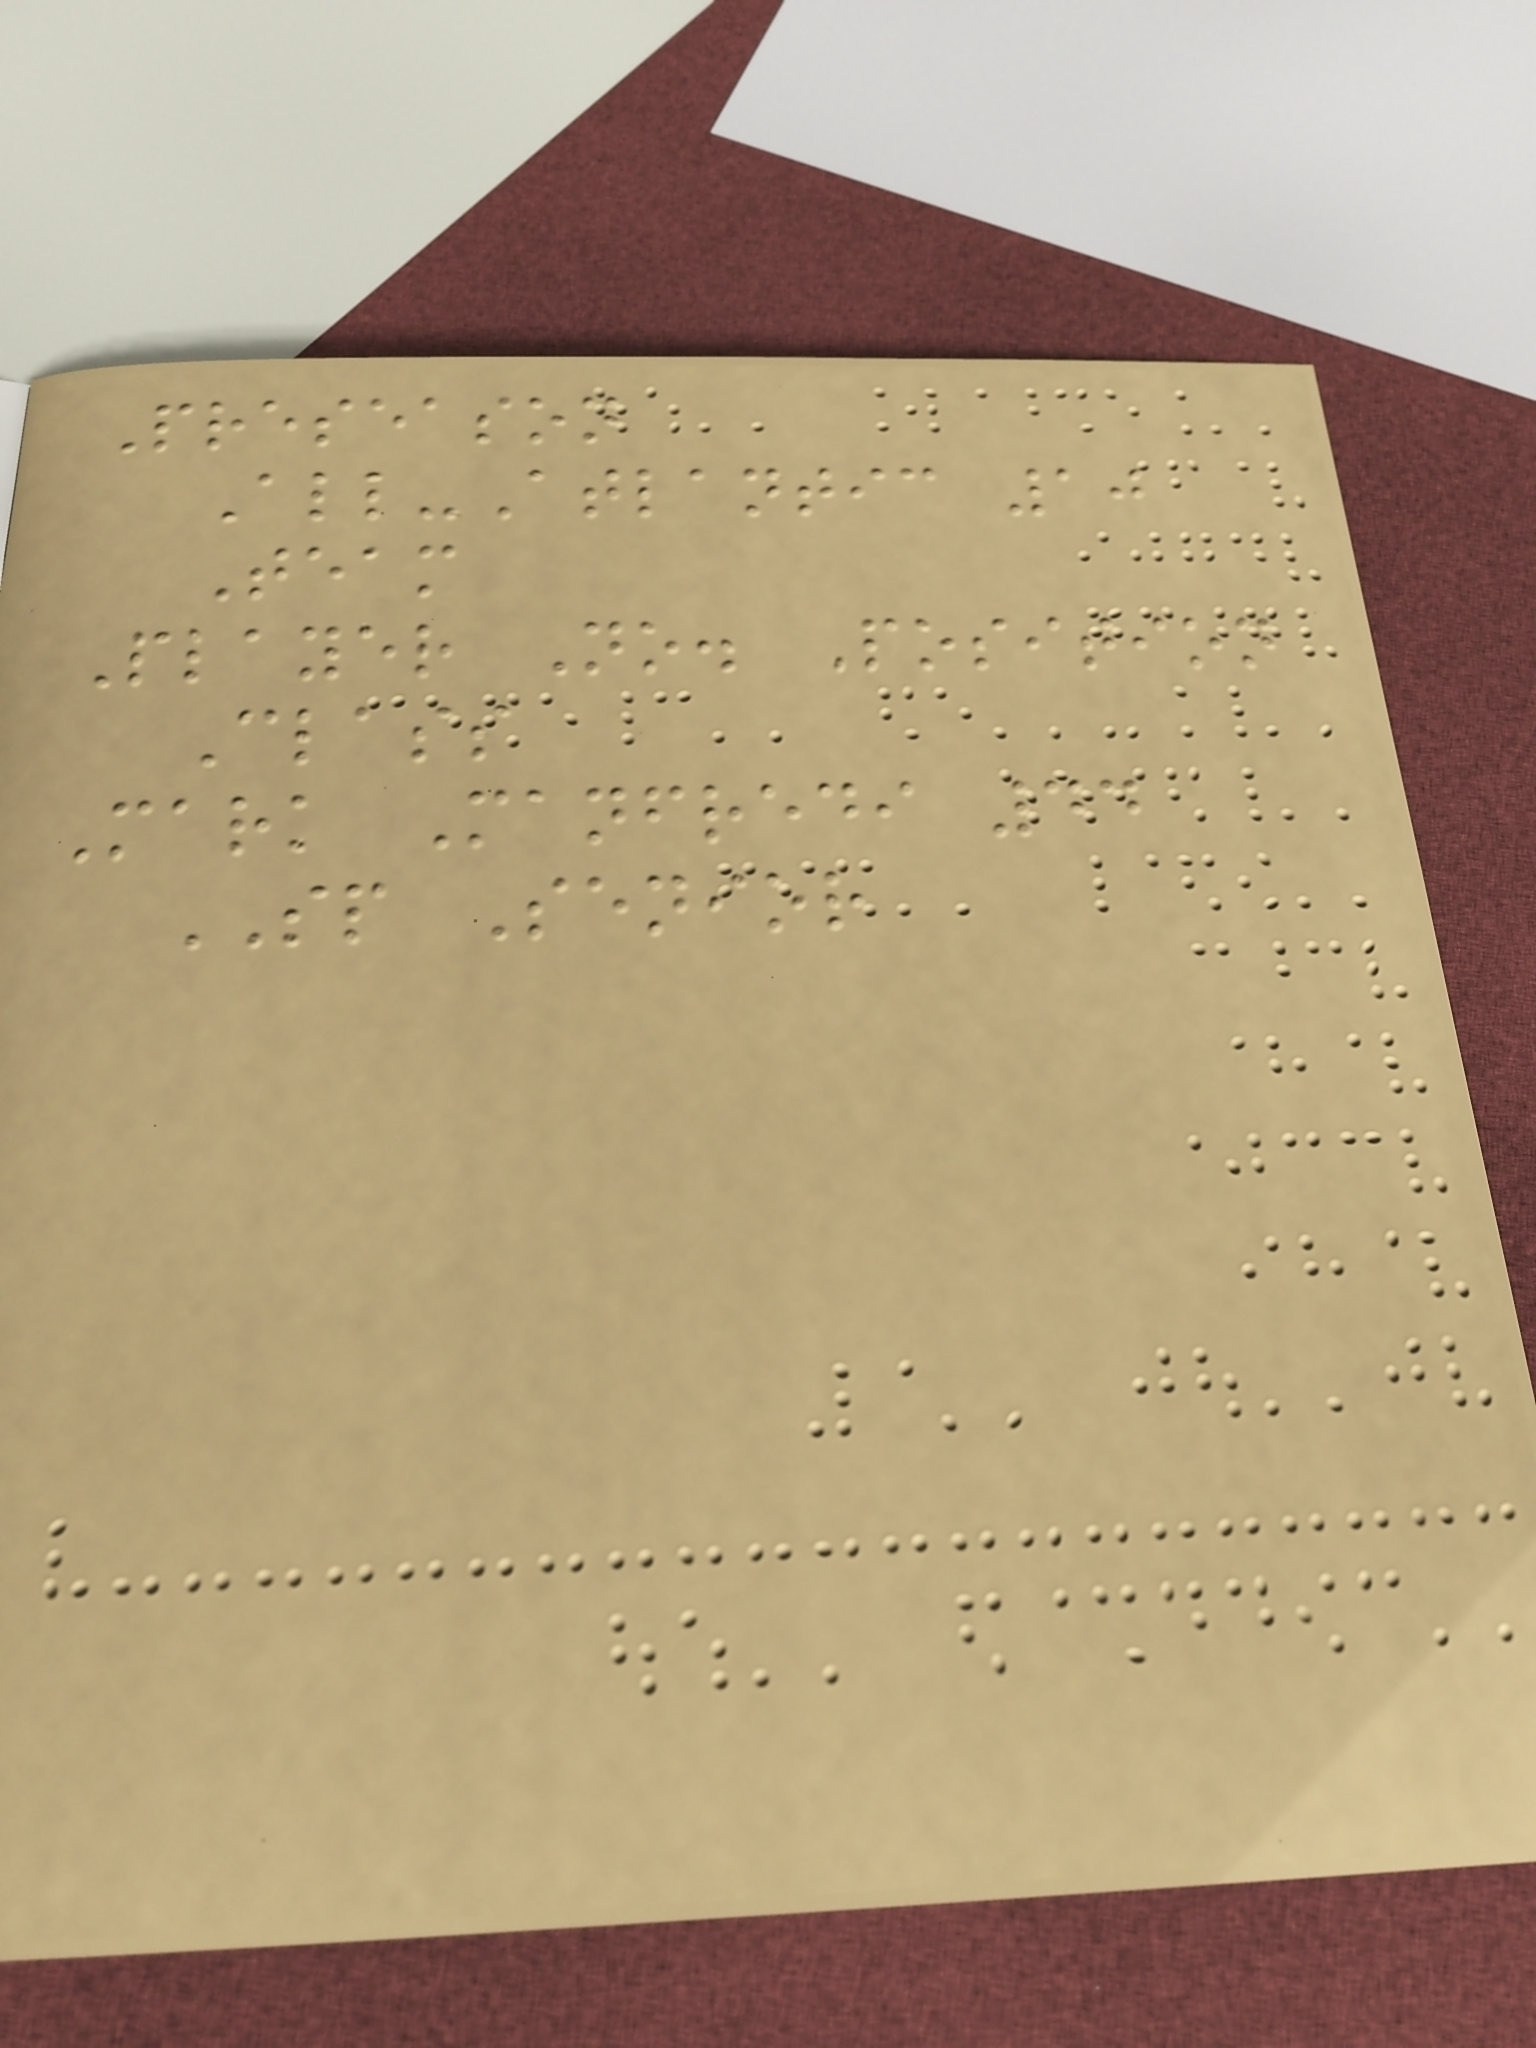Preseason
All-Atlantic 10
Team
Player No. Position
Class
Mark Manfredi 44
SP Senior
